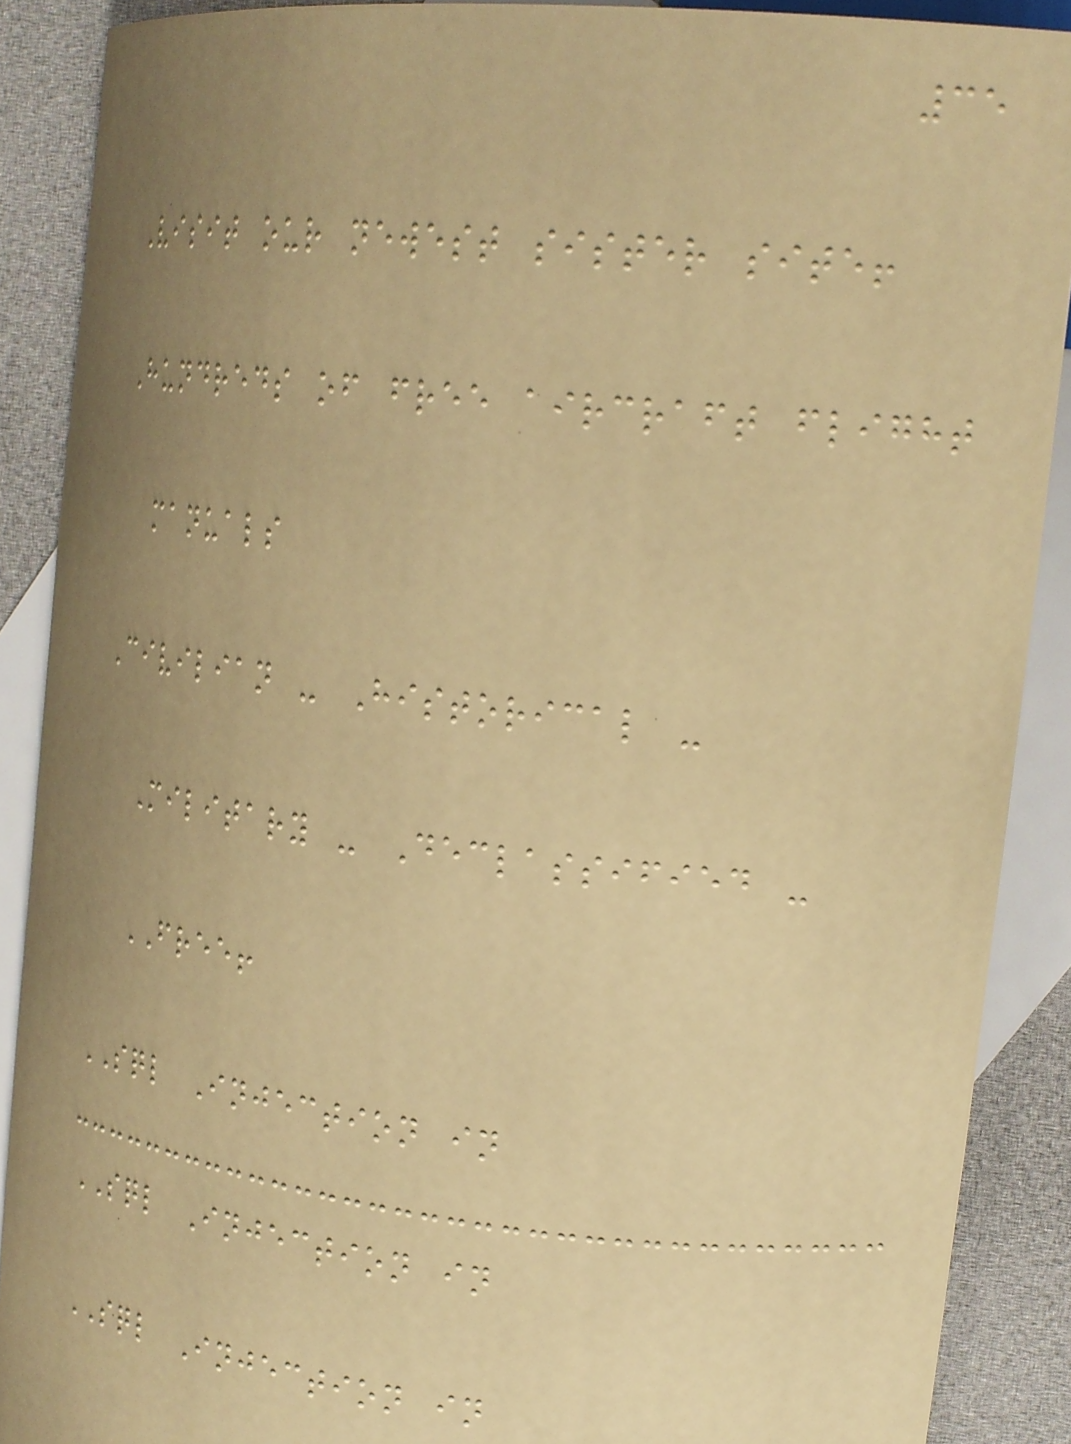35
Visit our newest sister site!
Hundreds of free aircraft flight
manuals
Civilian - Historical -
Military - Declassified -
FREE!
SQL Injection in
SQL Injection in
SQL Injection in
